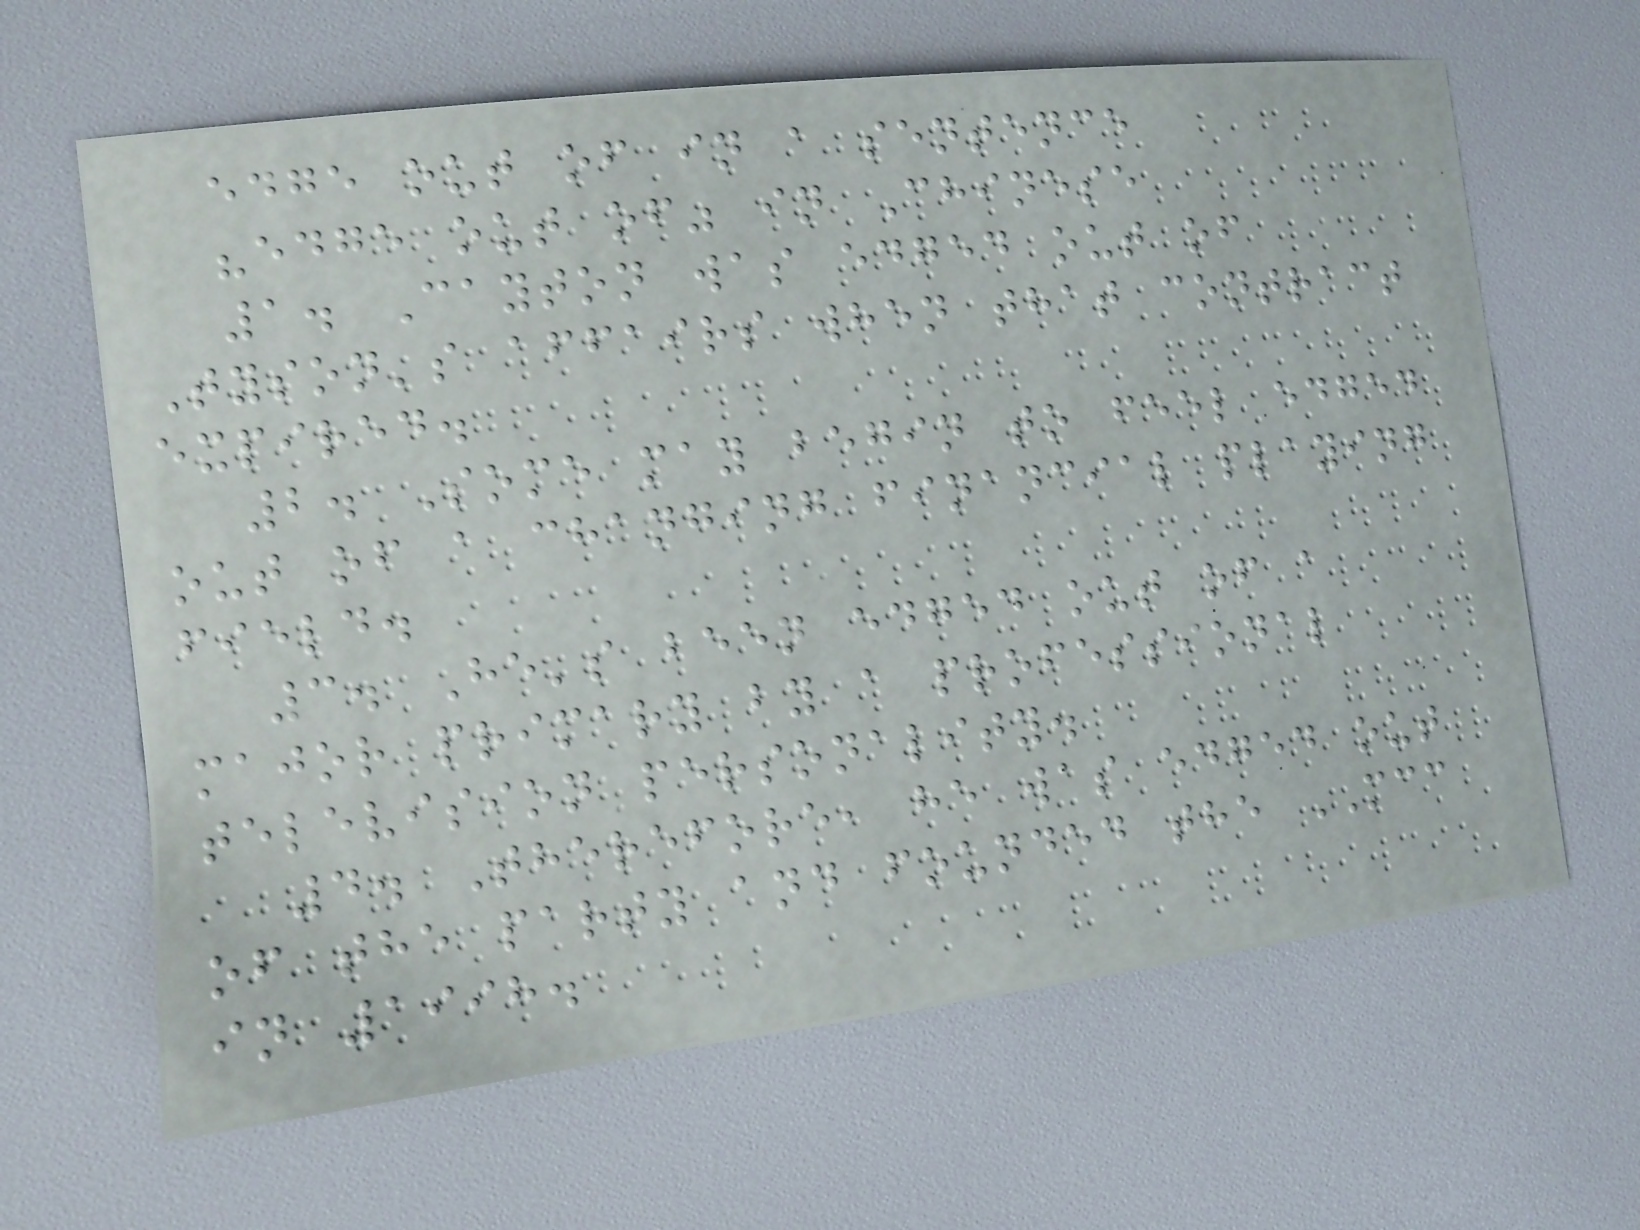edge out of in a sentence
"edge out of" in Chinese
1. Cayton was edged out of
Tyson's affairs when that contract
expired.
2. Some may begin to feel edged
out of a changing financial playing
field.
3. He's been edged out of a
major primary by a professional
television personality.
4. Therefore, he was edged out
of the party and founded the MCC
in 1998.
